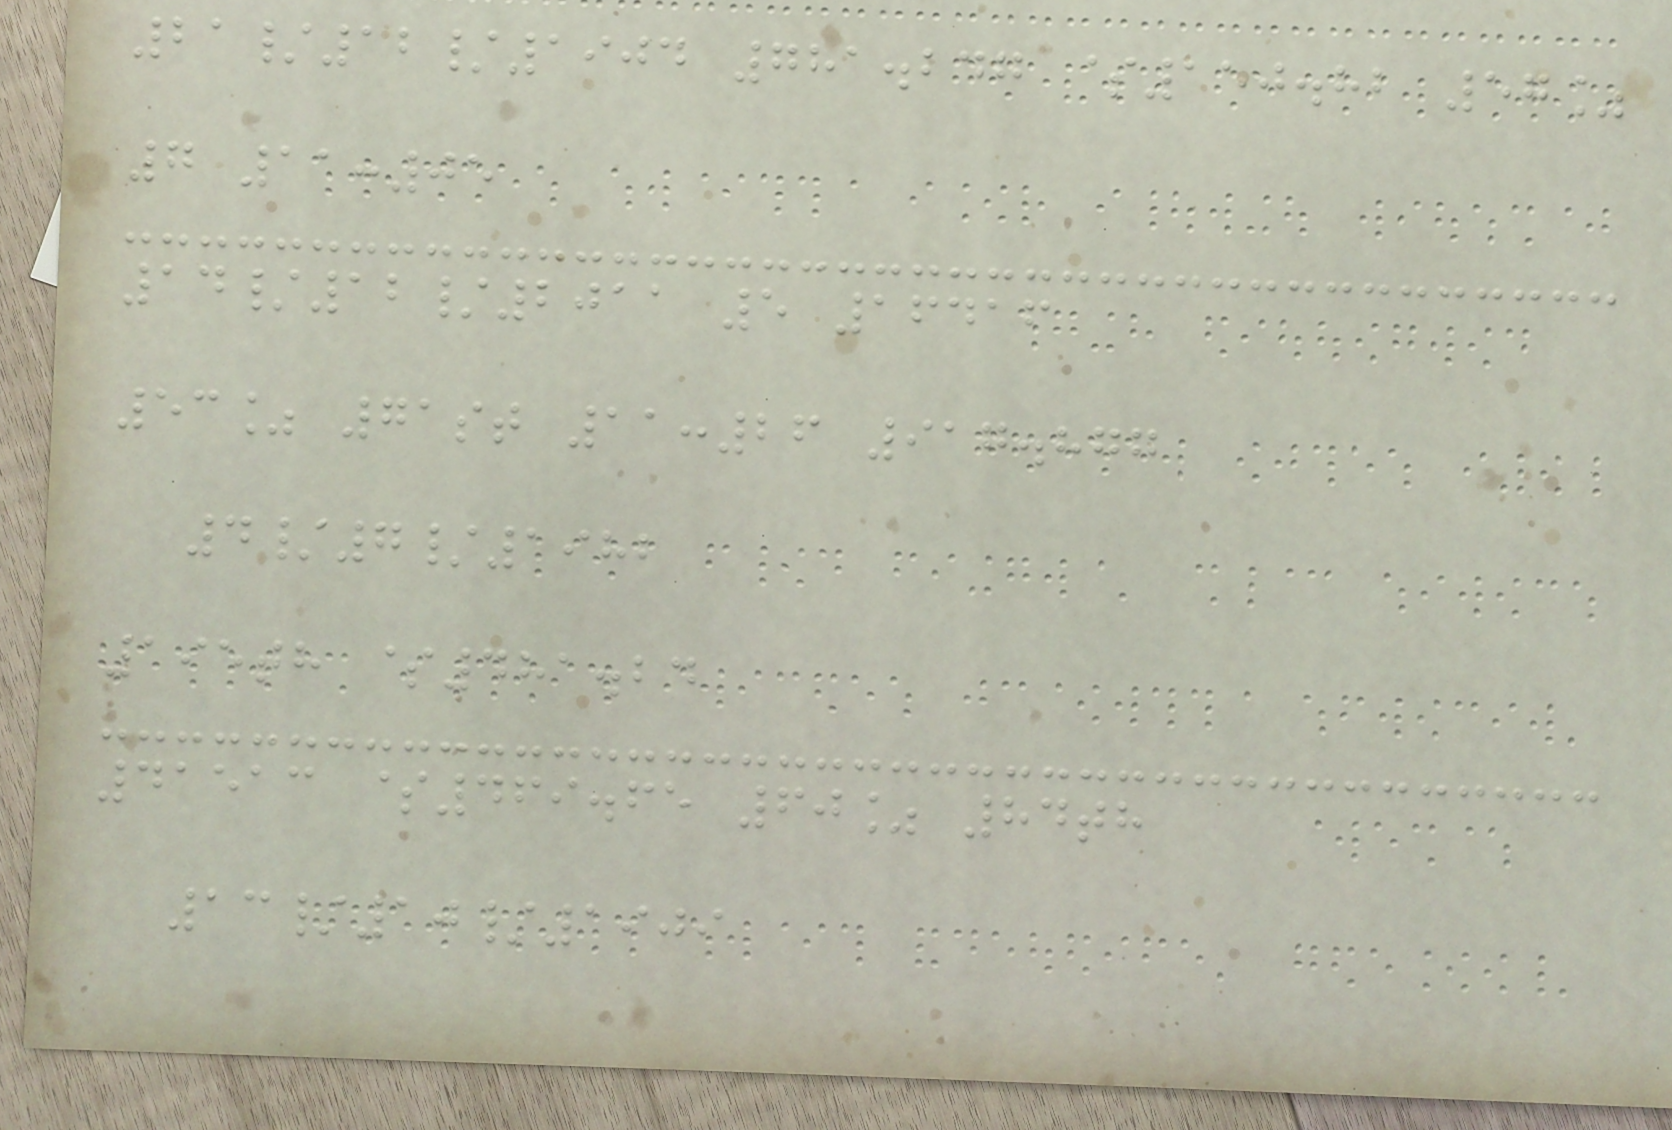21/12/1904 781.247 $150.82 57%
7 11:05
14/12/2011 5 16416
53% 71st 11:26 917.877
4/7/1982
195th $481.24
41513 $469.65 60% 84th
13/10/1909
